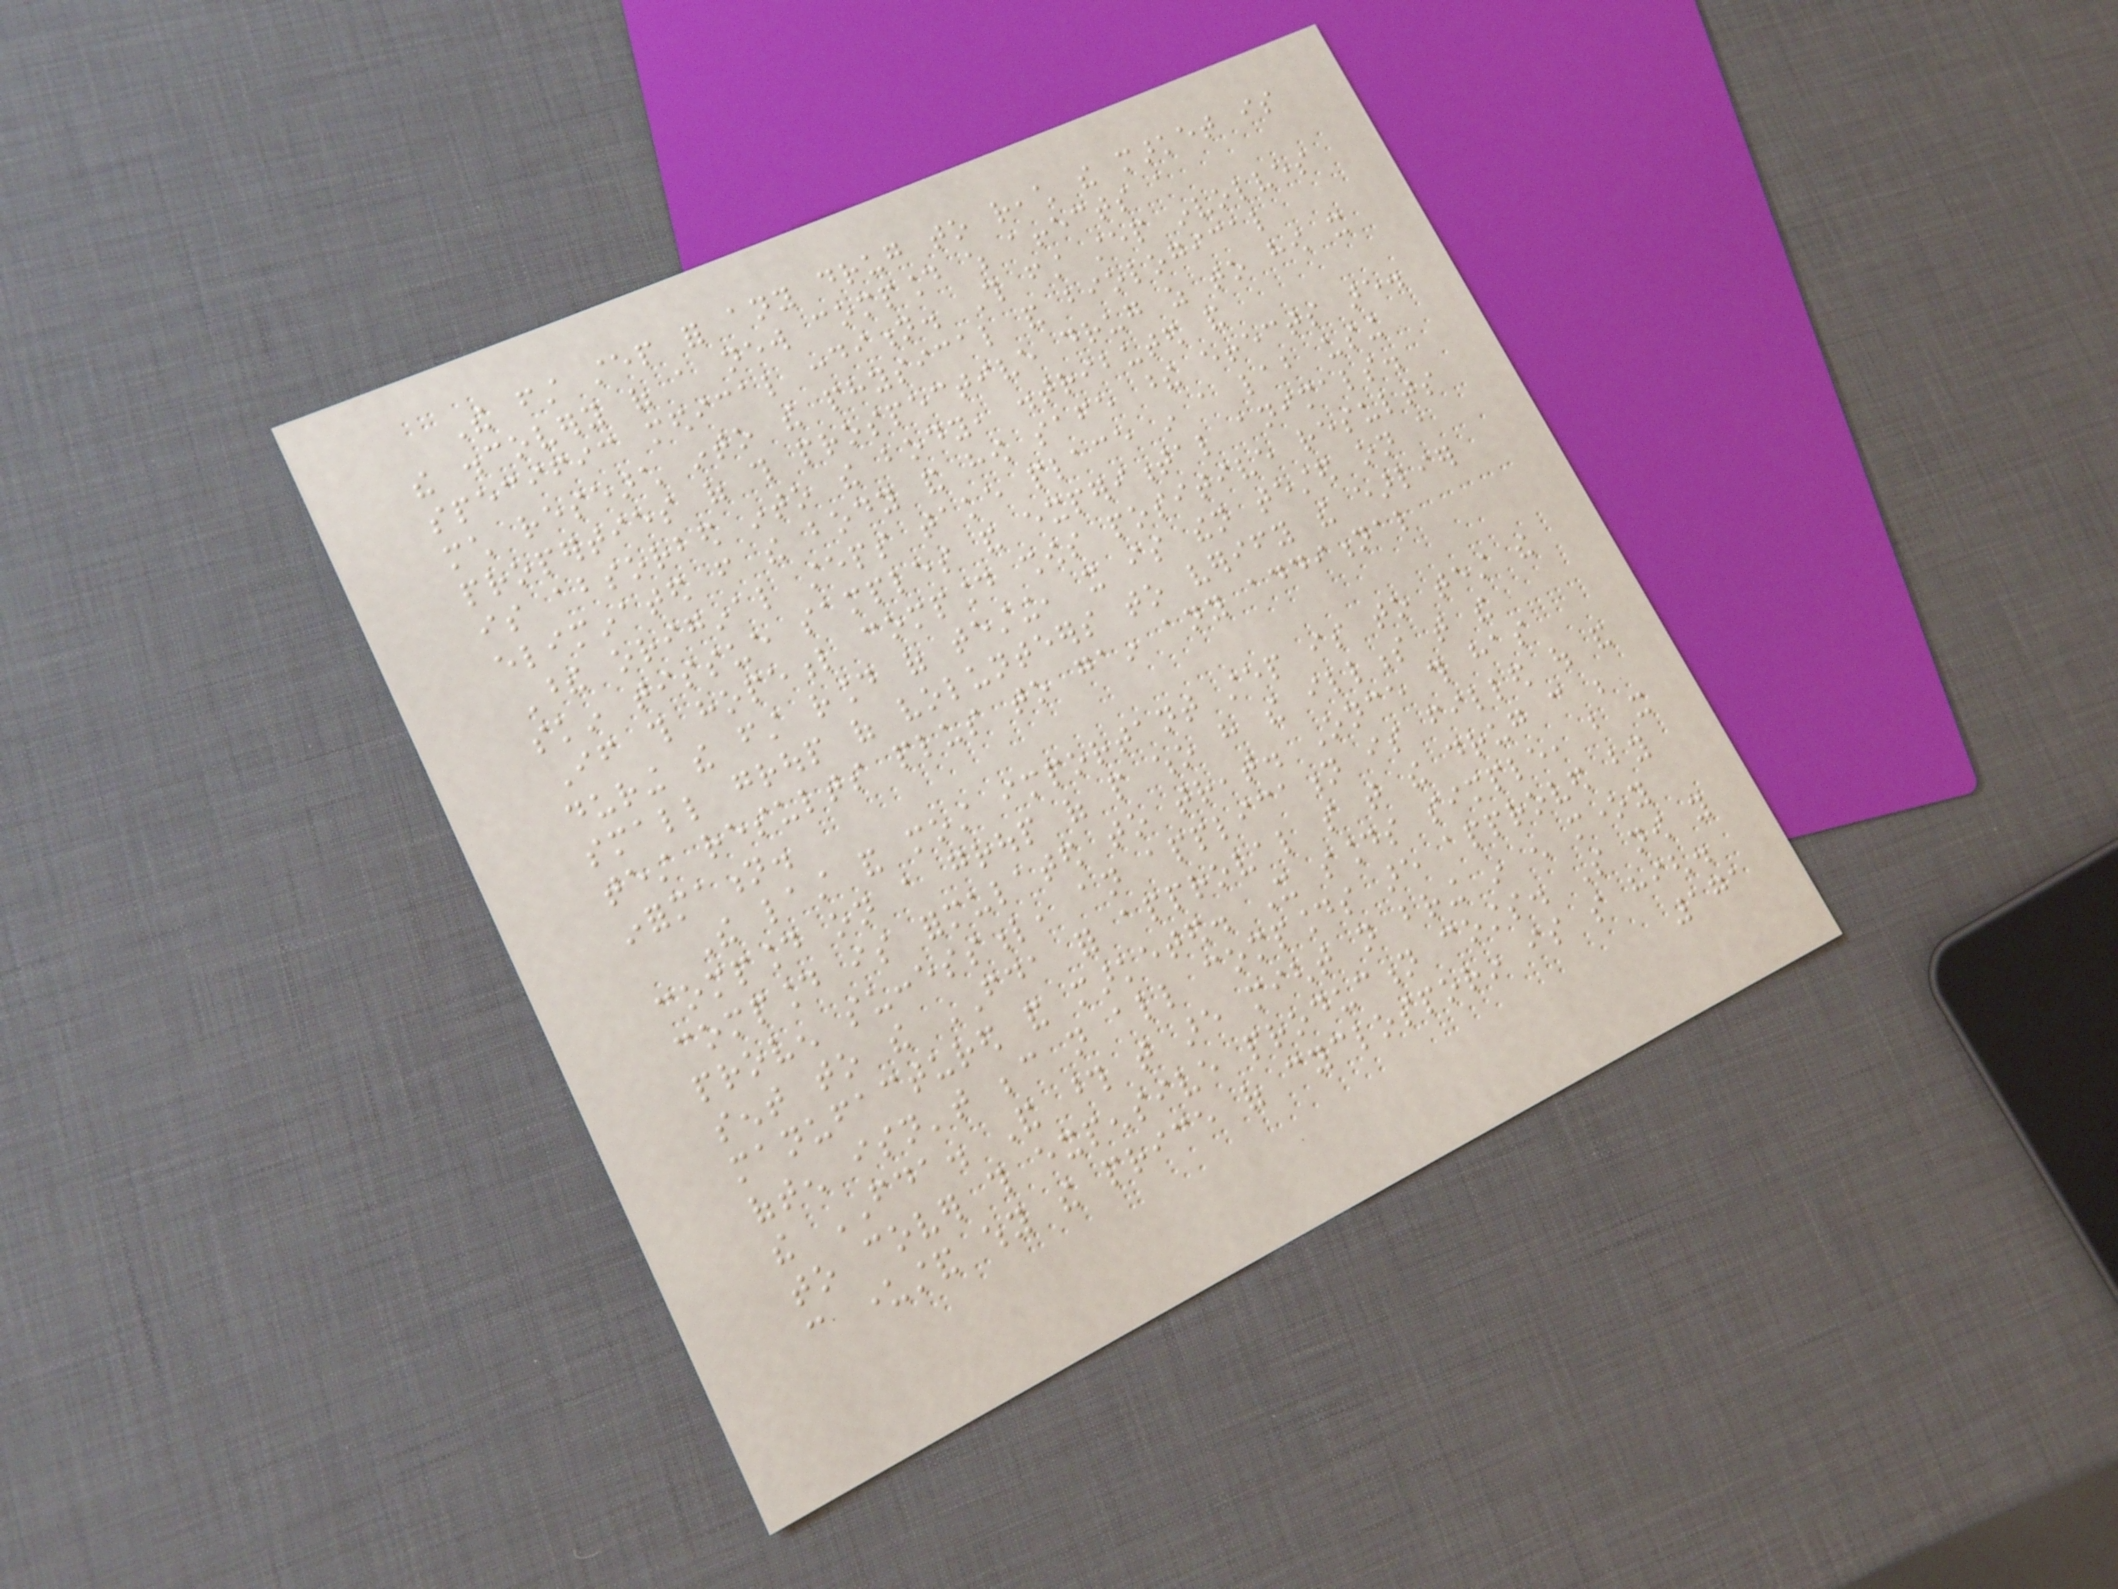The first step for any drug to reach the market is
the discovery of a new compound which affects a
specific medical condition. This first step involves
much research into the physical and biological
properties of this prospective drug as to how it
is absorbed into the body, distributed and
eliminated from the body and how safe these effects are.
These original steps take place in a lab using
skin tissue samples and experimental animals.
If this hopeful compound shows positive results
during the first round of testing, it is then tested on a
small group of volunteers to verify the earlier
test results plus to gain any additional
information.
The last and most important step is to test the
compound on a group of people who have the illness that the
compound is formulated to treat. Once this has
proven successful, an application is filled out and
sent to the FDA for approval so that the drug can be
manufactured and marketed. It sounds simple, but it
often isn't because not all compounds are approved by
the FDA. And those that are might not bring in enough money
to cover this expensive production costs. So now you
can understand why the price of cyclosporin is so high.
171
